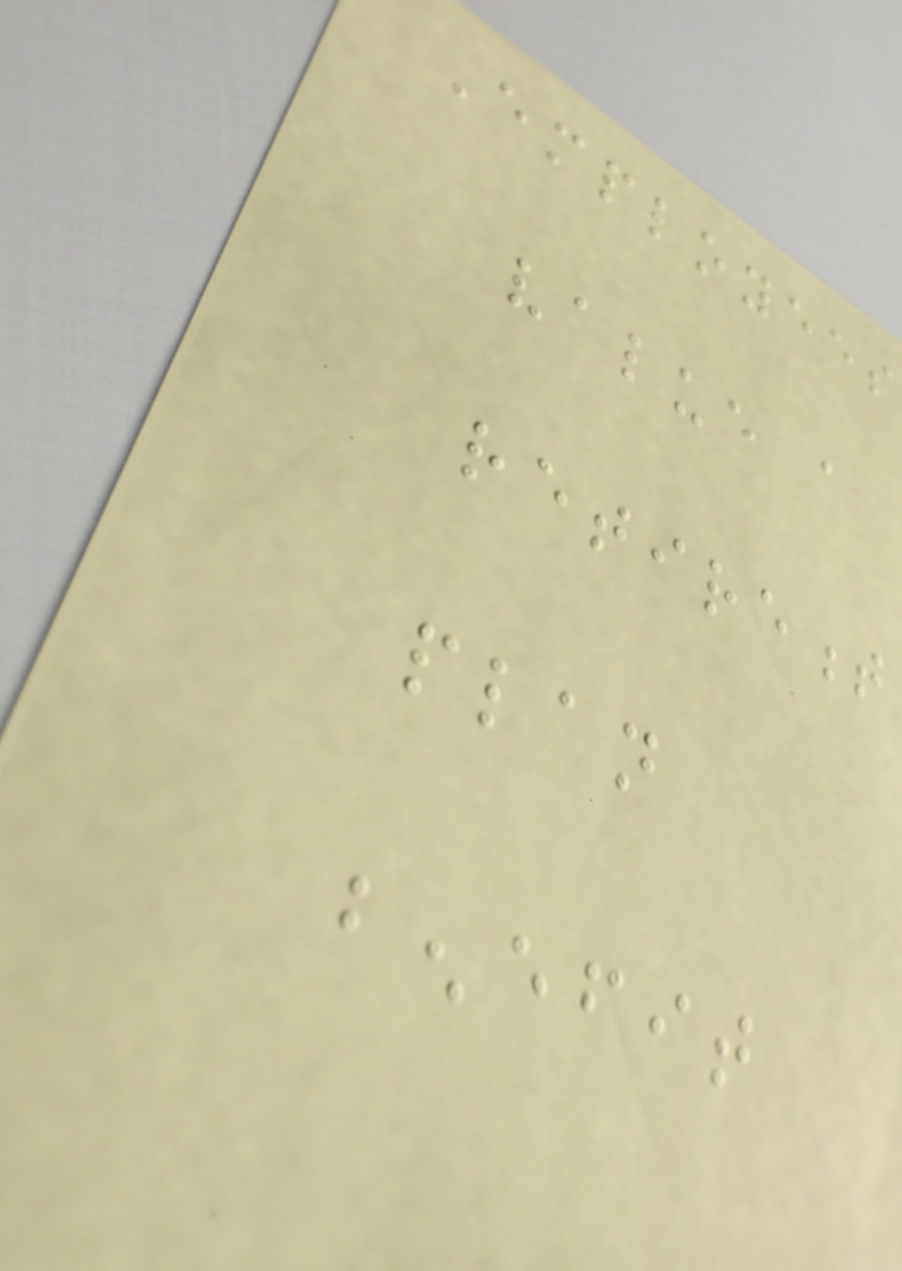Employees
value a
retirement
plan
benefit
